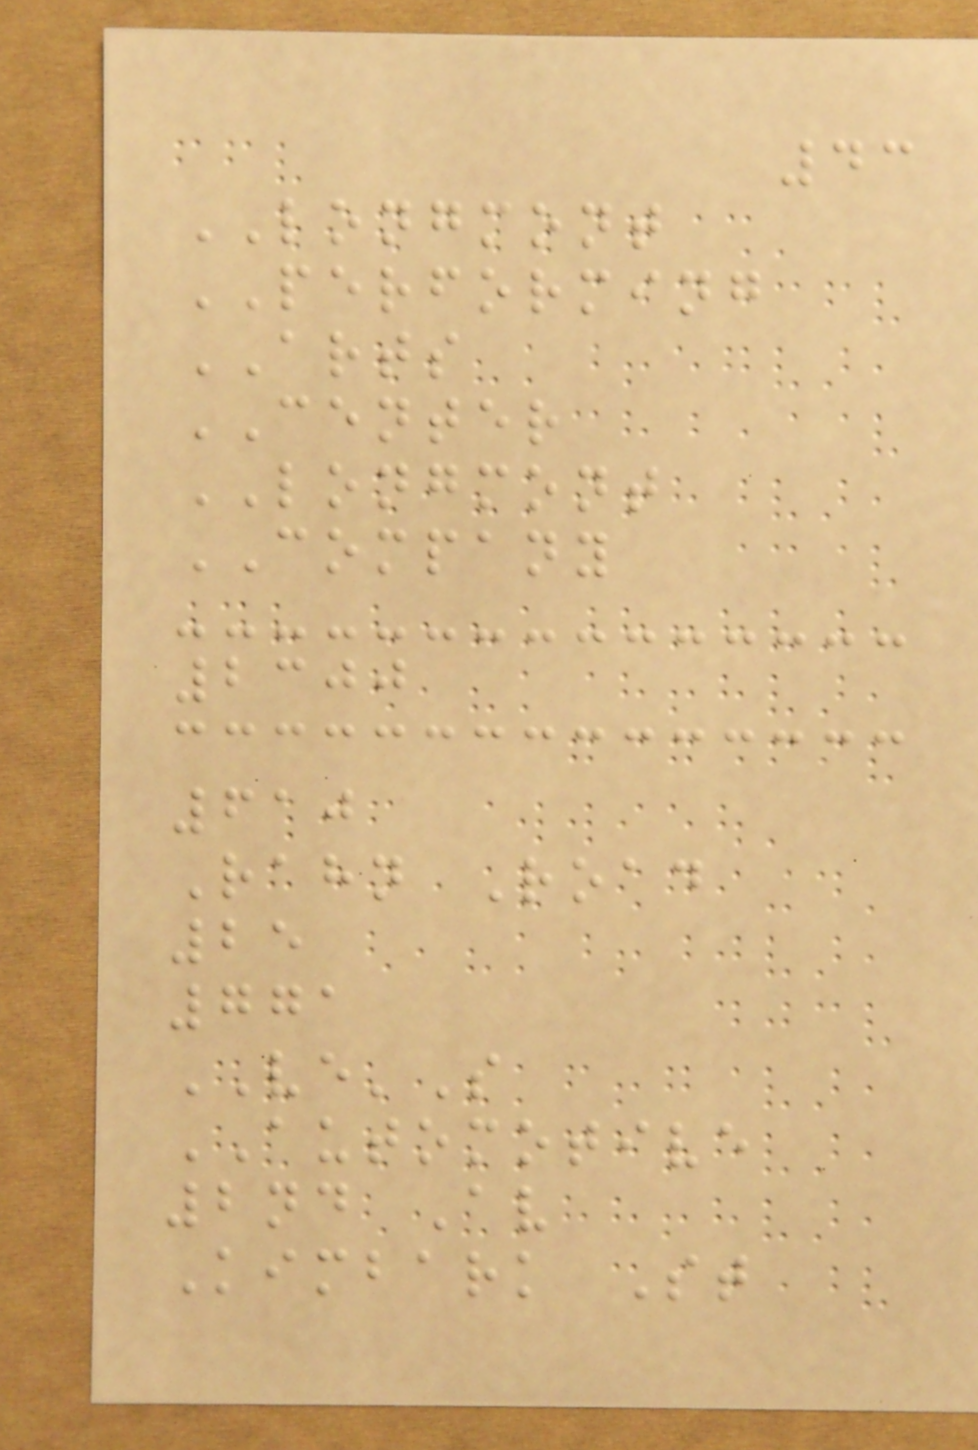43
LONGMONT
PERFORMING
ARTS
CENTER
LONGMONT
COMPANY
2300
610
Rahn Road
25
771
VE'S
AUTOMOTIVE
2nd Av
Kimbark St
